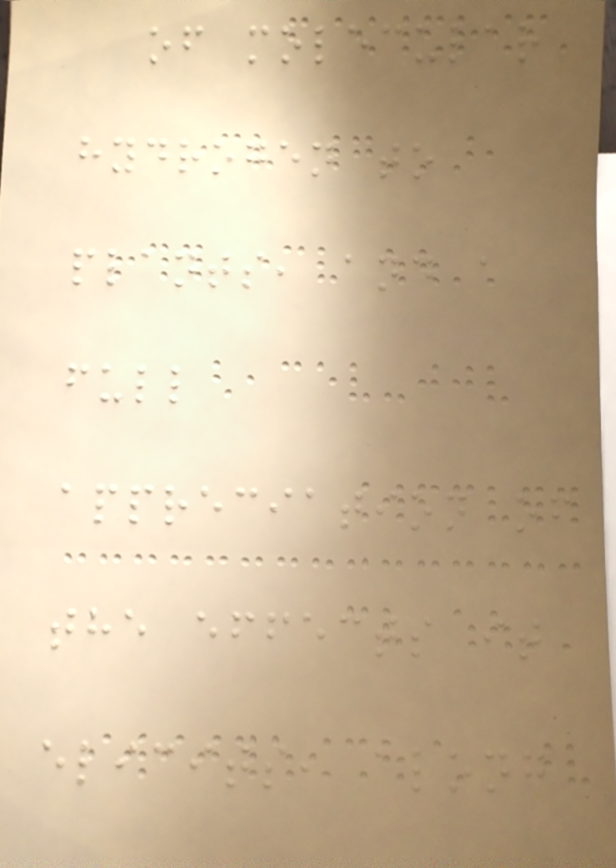of molecular
hydrogen to
plants, and a
full
appreciation of
the effects it
elicits, along
